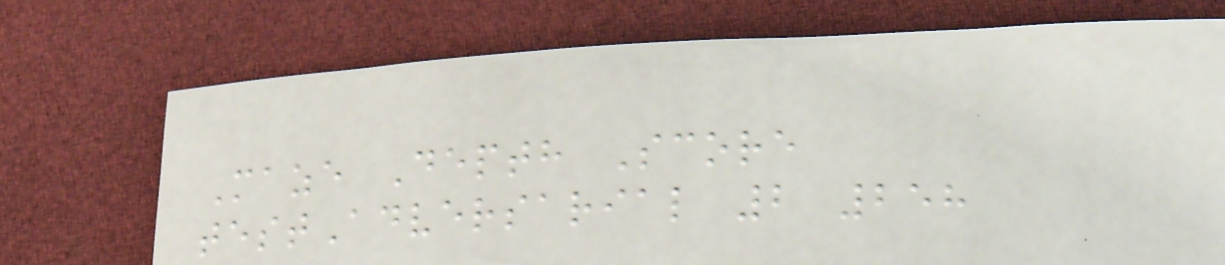Maze Depth Score
testAdversarial 2 258
